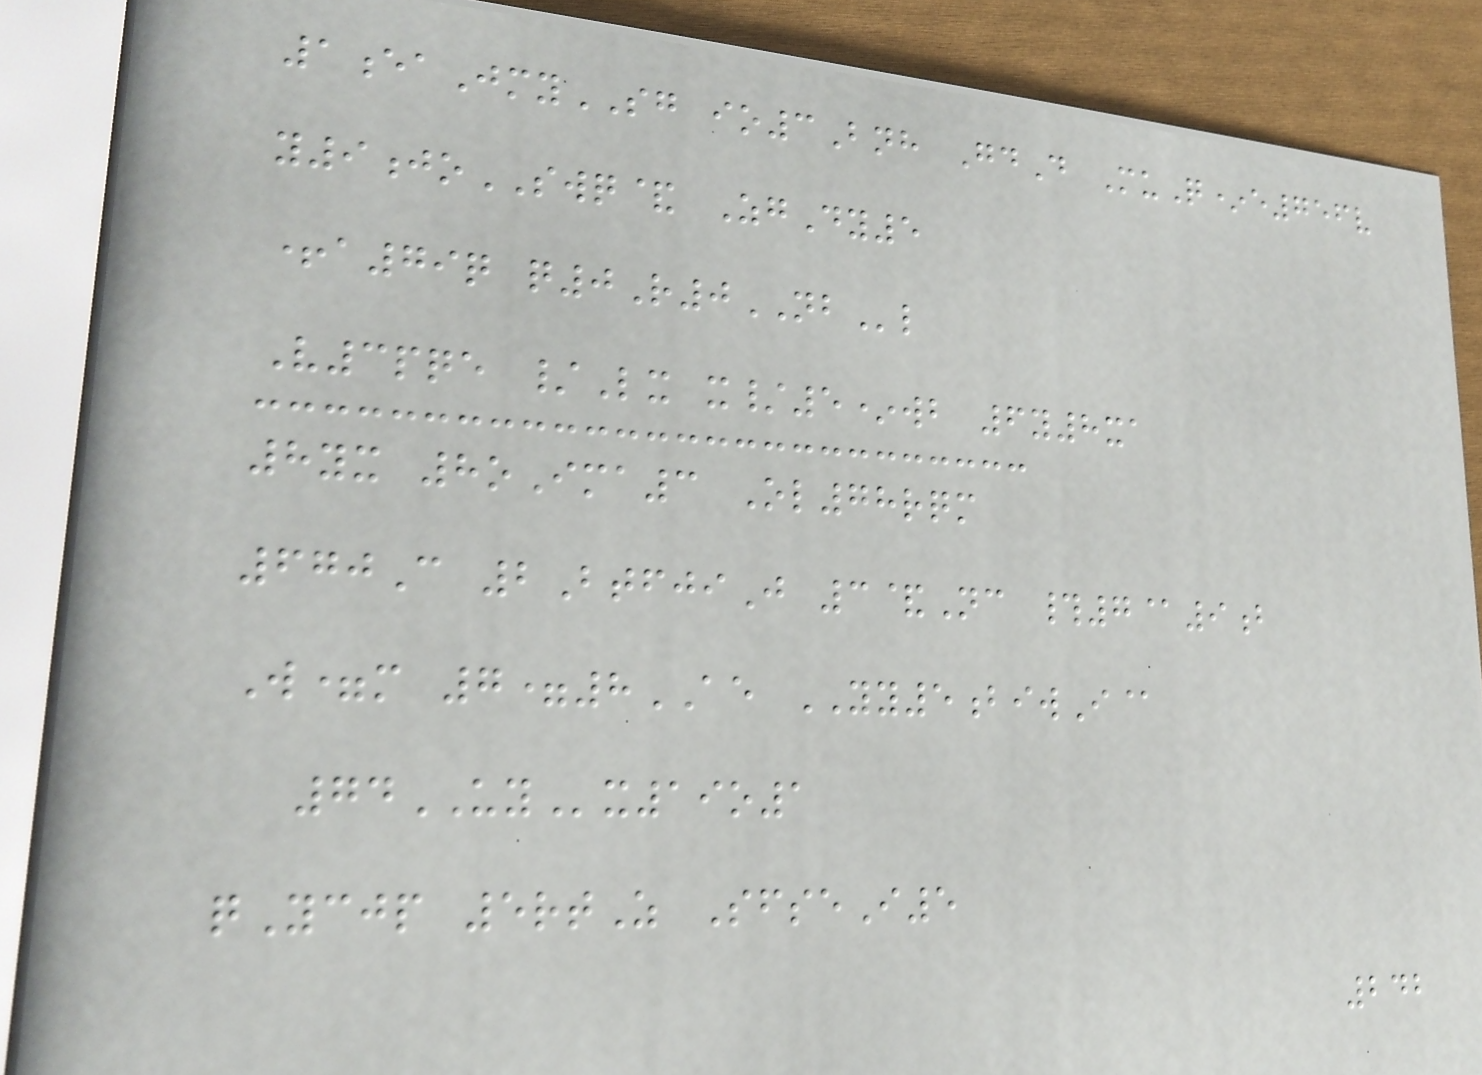1eaJmySG io3Bnh GdD MuQ*e756v
y9joSWQ& ZgDy5
+a79q q0R0NBl
V3pqe /Lx x/5*wb 6y8xa
8yx 8oIma3 Ol78rqm
670C 2BtfjiJ 3&Nc #7@9b
W=m 7=8AE YY5biwI@
74UYx19o1
qYcjp 5rtZ SfseI5
242
